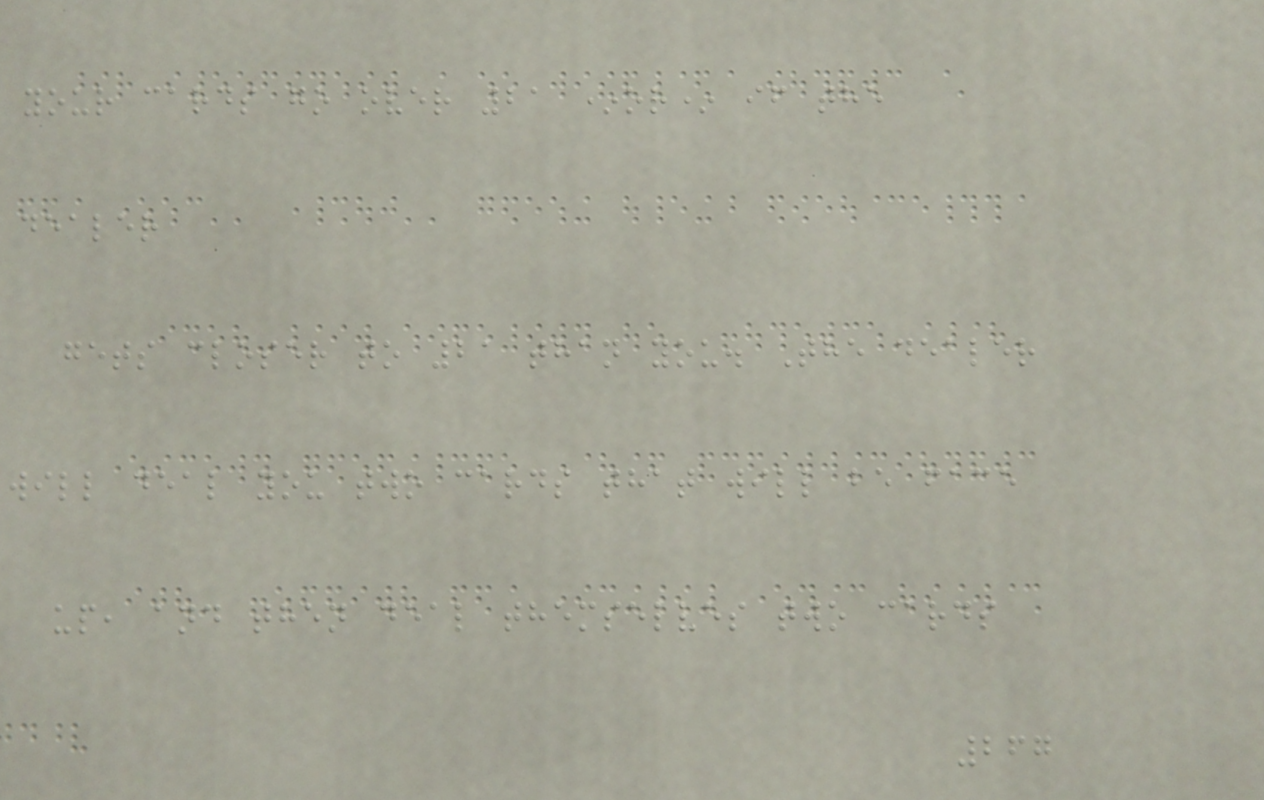your cards go over 21 *or* if the
dealer
gets closer to 21 than you. The dealer
will deal you two cards that will be face
up, and then deal themselves two cards
267
